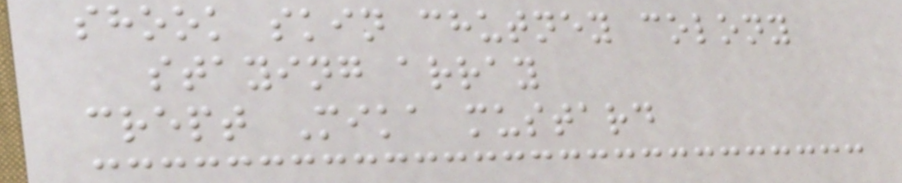shook skin chutney colony
staying array
crept Mika mustard
